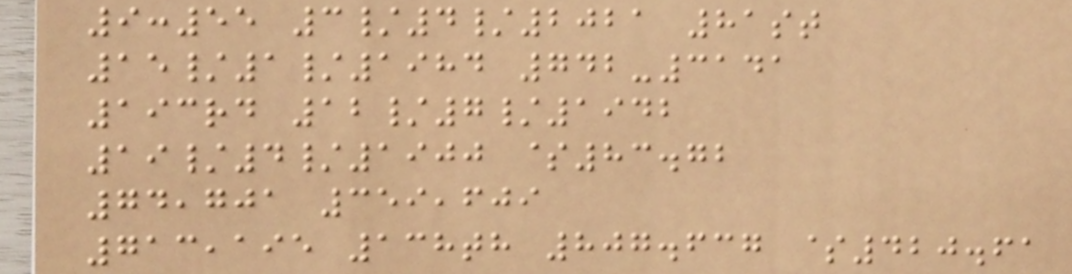9:55 3/4/2021 81st
15/1/1984 742-3141
193rd 12/7/1942
19/4/1900 $83.72
74,701 359,609
713,195 138th 807.637 $420.61
